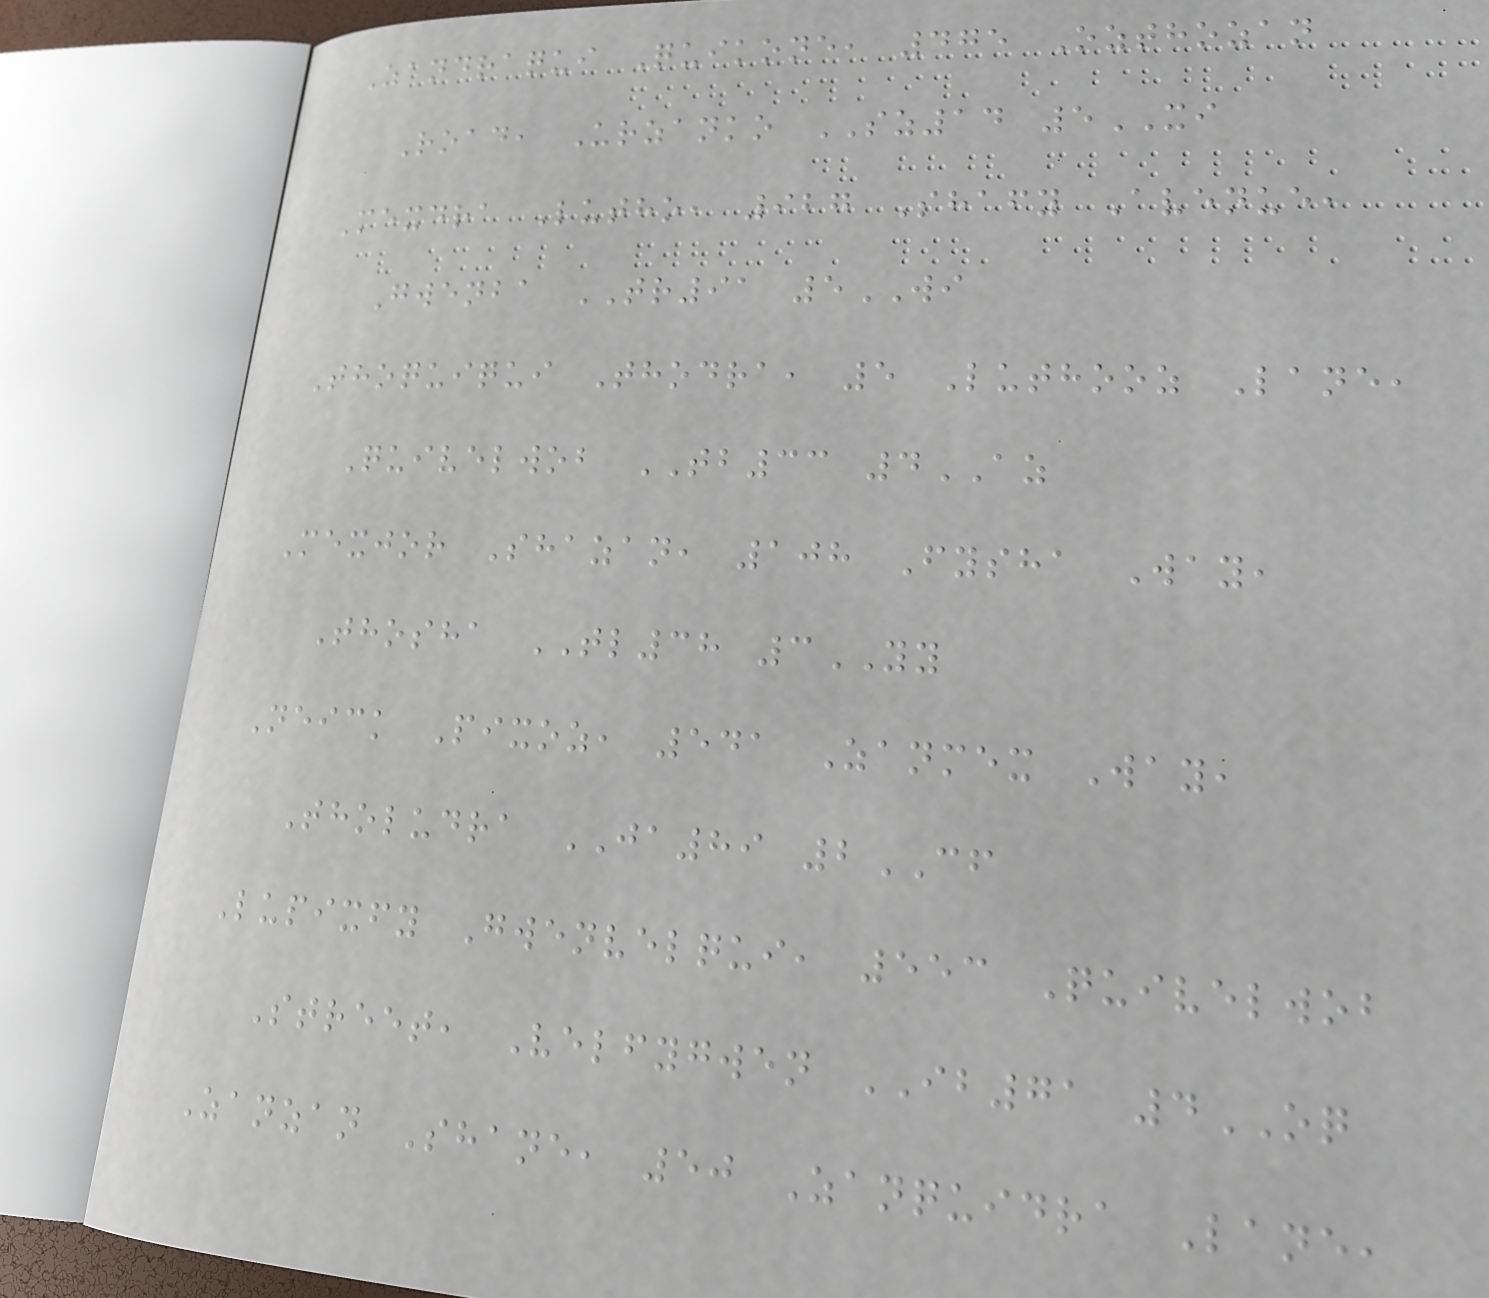Zandraqui Quikone, 475 Ozthozan
Road, Urzanko SZ14 5XI
Mexdra Lutho, 927 Shafy Avenue,
Gwenba TR91 5WI
Thoquiqui Thodra, 5 Luthooz Lane,
Quivelwob TB33 4AZ
Mexjor Shazan, 108 Fysha Way,
Thosha TL38 3YY
Neick Pixoz, 541 Zanmex Way,
Tholudra JA89 2CF
Lupixfy Gwenvelqui, 553 Quivelwob
Street, Velfygwen IB71 4OQ
Zanzan Shane, 50 Zanquidra Lane,
